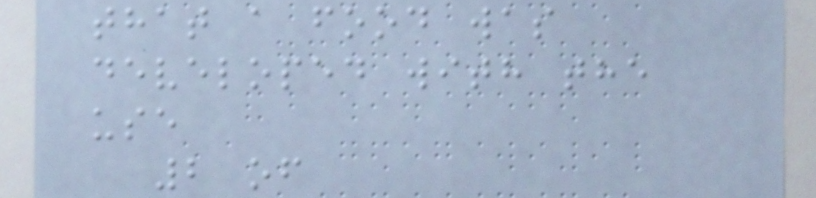that a food was
developed with the
use
2 of
